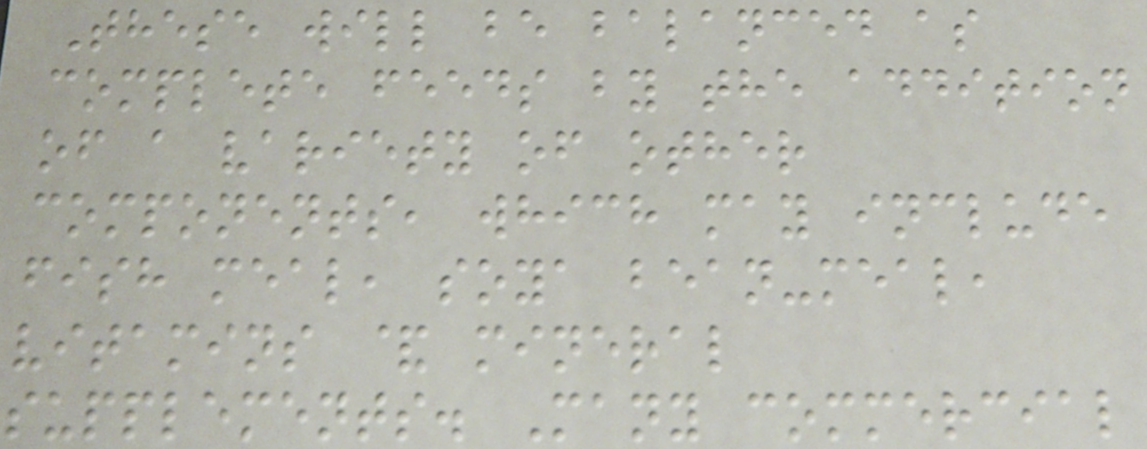These will be balanced as
complete feeds by the addition
of a variety of other
components, which may include
fish meal, soya bean-meal,
vitamins & mineral
supplements. Many commercial
